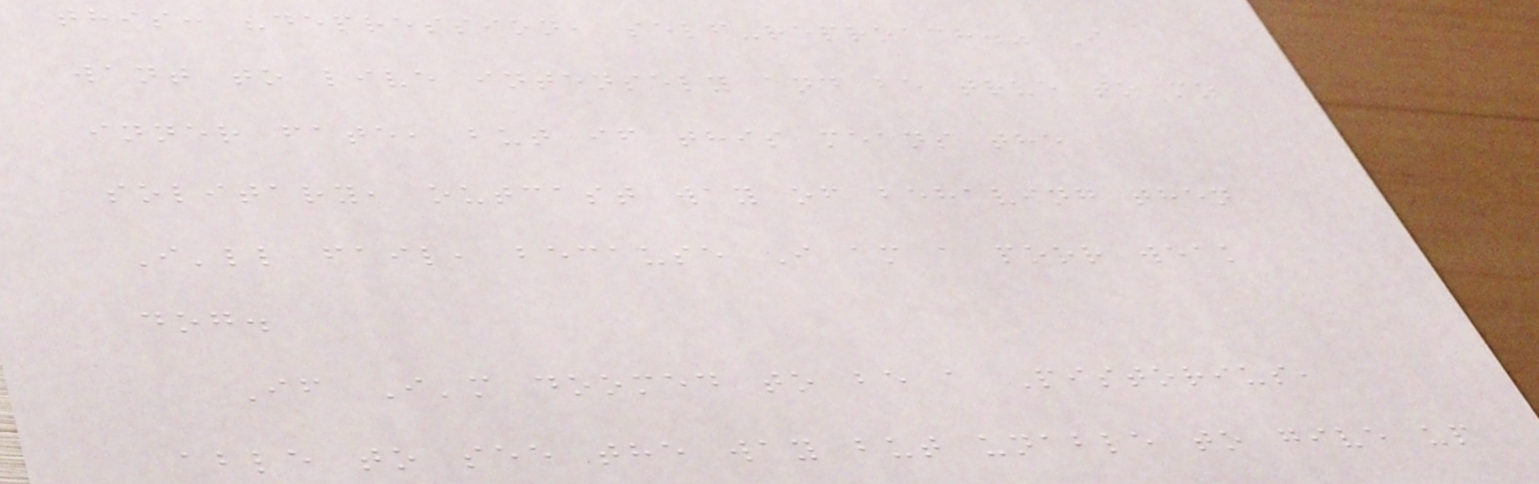this: "depression, self-reproach." I
want to live intensely and be true to my
inner fate, but if this means the
solitary, outcast way of behaving then
I'll fail, because I am a poor weak
dog.
If I'm doomed to be a Pistorius,
able to see the way but unable to give up
